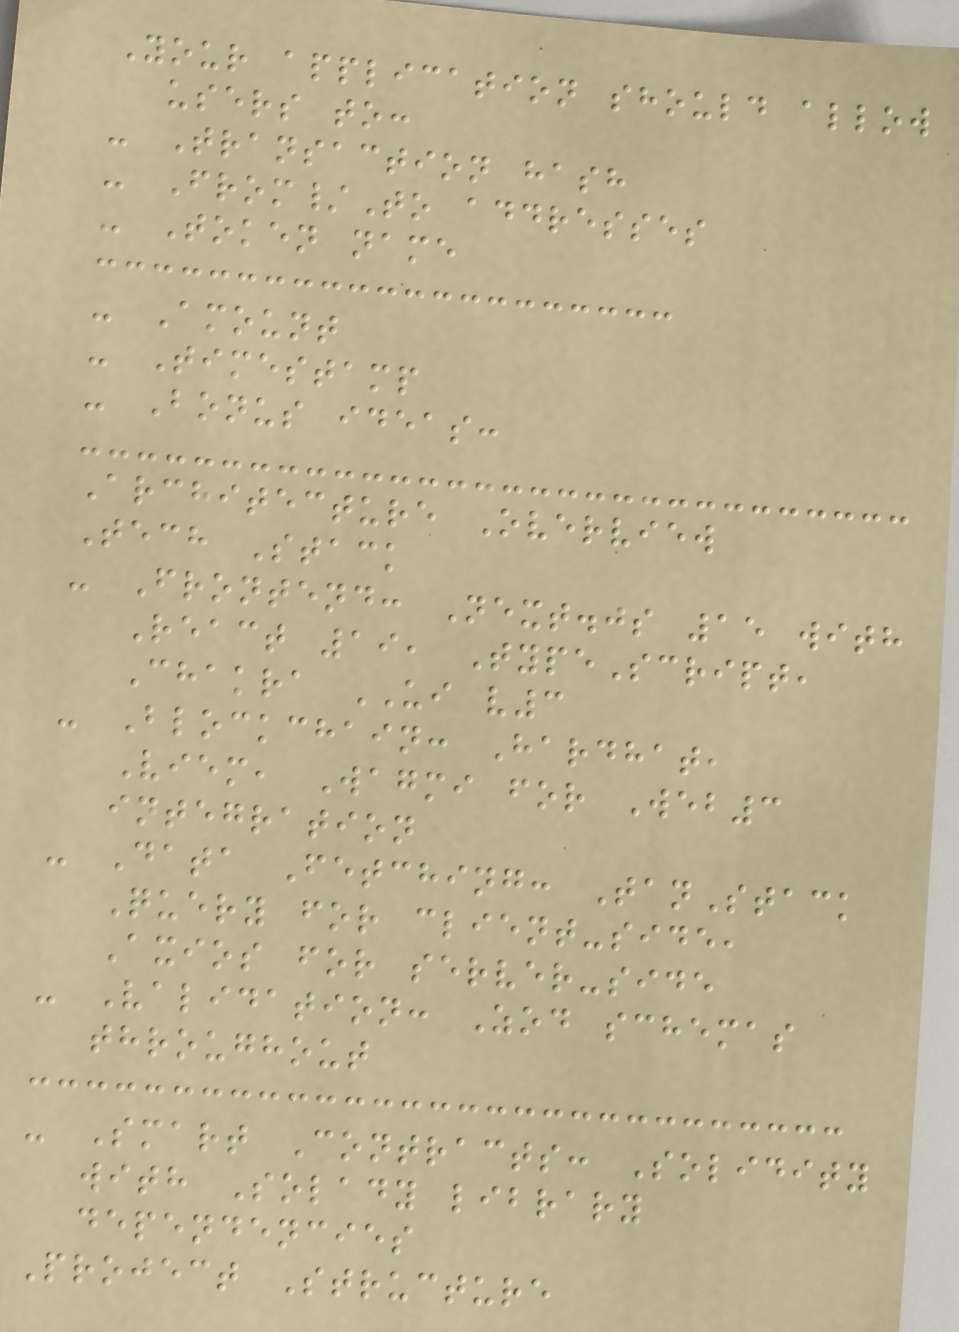Your application should allow
users to:
- Transaction hash
- From/To addresses
- Token name
- Amount
- Timestamp
- Bonus ideas:
Architecture Overview
Tech Stack
- Frontend: Next.js 15 with
React 19, TypeScript,
Chakra UI v3
- Blockchain: Hardhat,
Viem, Wagmi for Web3
integration
- Data Fetching: TanStack
Query for client-side,
Axios for server-side
- Validation: Zod schemas
throughout
- Smart Contracts: Solidity
with Solady library
dependencies
Project Structure
